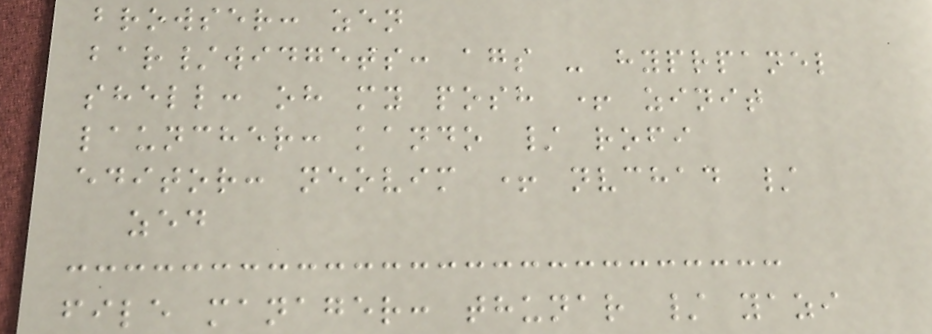browser: zen
bar/widgets: ags - hyprpanel
shell: oh my posh + zinit
launcher: kando / rofi
editor: neovim + nvchad /
zed
file manager: thunar / yazi
